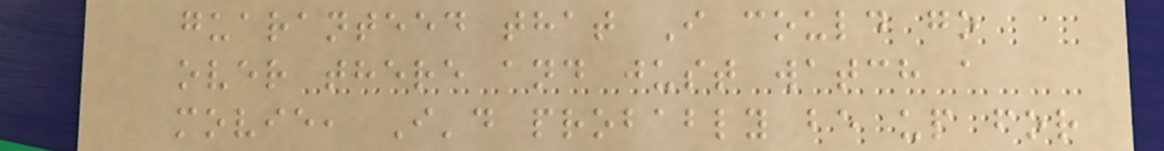guaranteed that I could go
over there and just watch a
movie, I'd probably be up for
